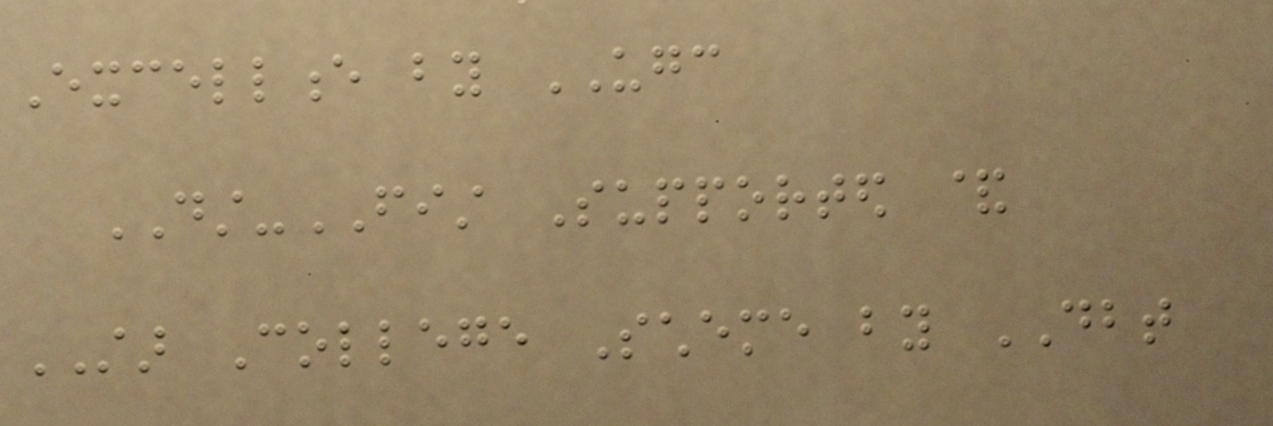Excellence by UGC
DST-FIST Supported &
STAR College Scheme by DBT
